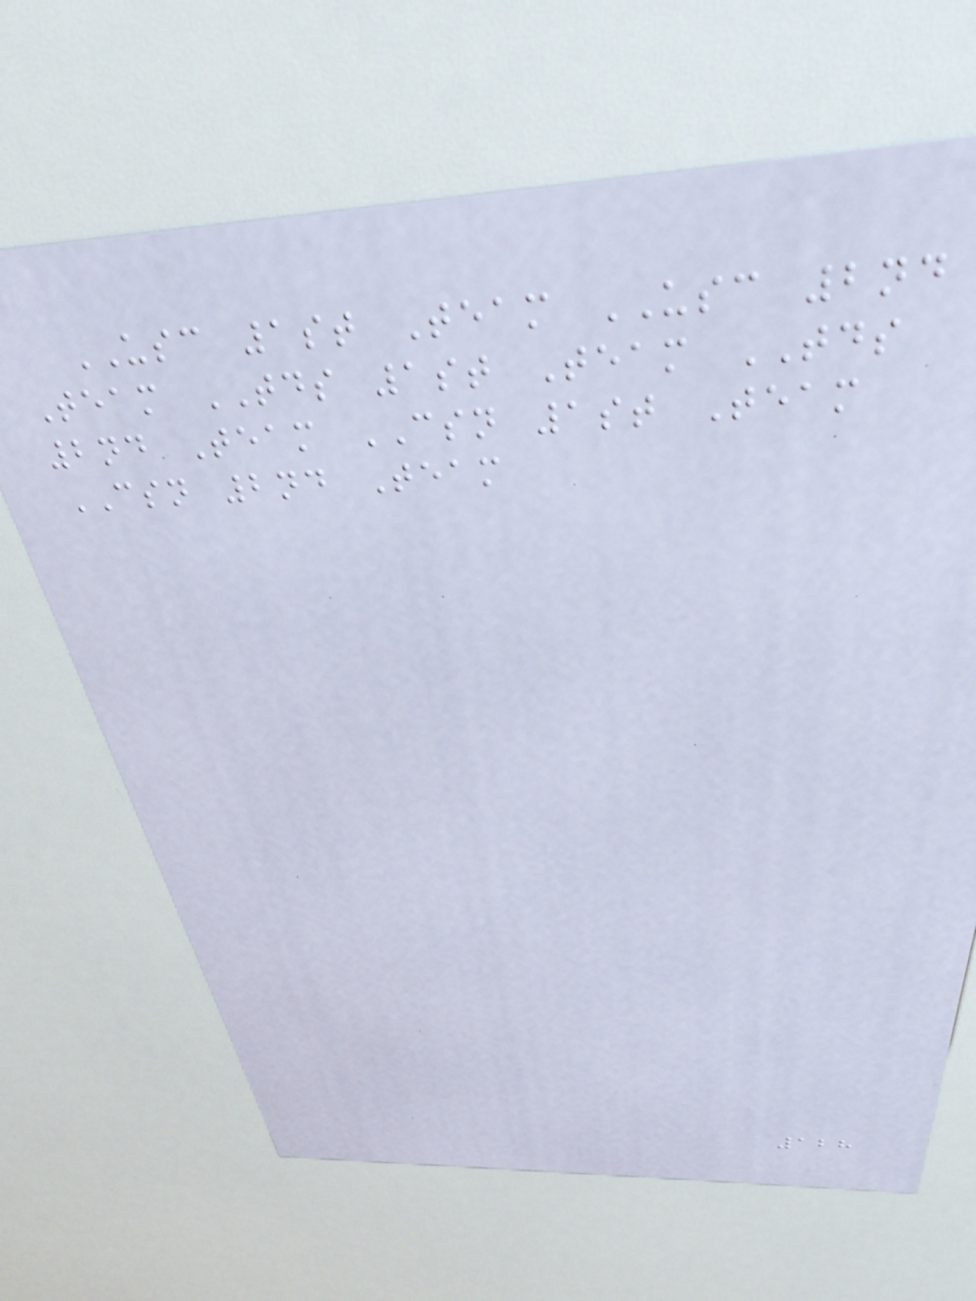USC 1st Team USC 2nd
Team TDS 1st Team TDS
2nd Team CSN 1st Team
CSN 2nd Team
128
